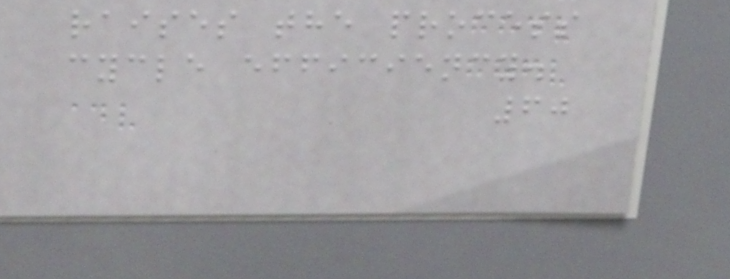raises the process
cycle efficiency.
60
